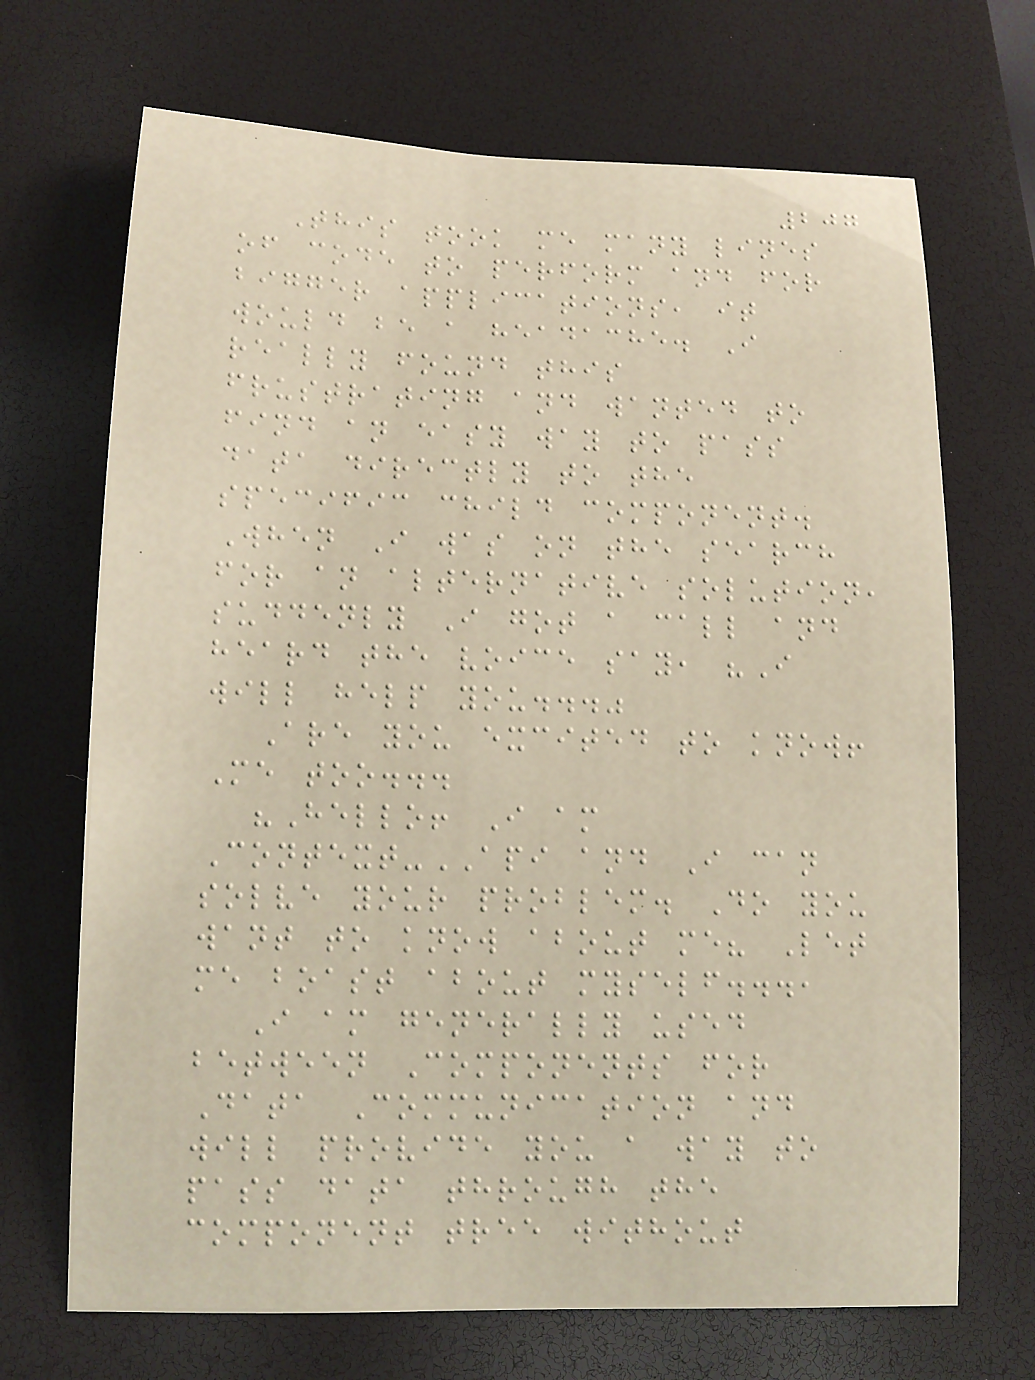207
This took me many lines
of code to perform and for
bigger applications, it
would be a headache. I
really found this
frustrating and wanted to
find an easy way to pass
data directly to the
specific child component.
When I was on the search
for an alternative solution,
suddenly I got a call and
heard the voice say, "I
will help you..."
Are you excited to know!
Me too...
"Hello! I am
Context-API and I can
solve your problem. Do you
want to know about me? Let
me boast about myself...,
I am generally used
between Components for
Data Communication and
will provide you a way to
pass data through the
component tree without
